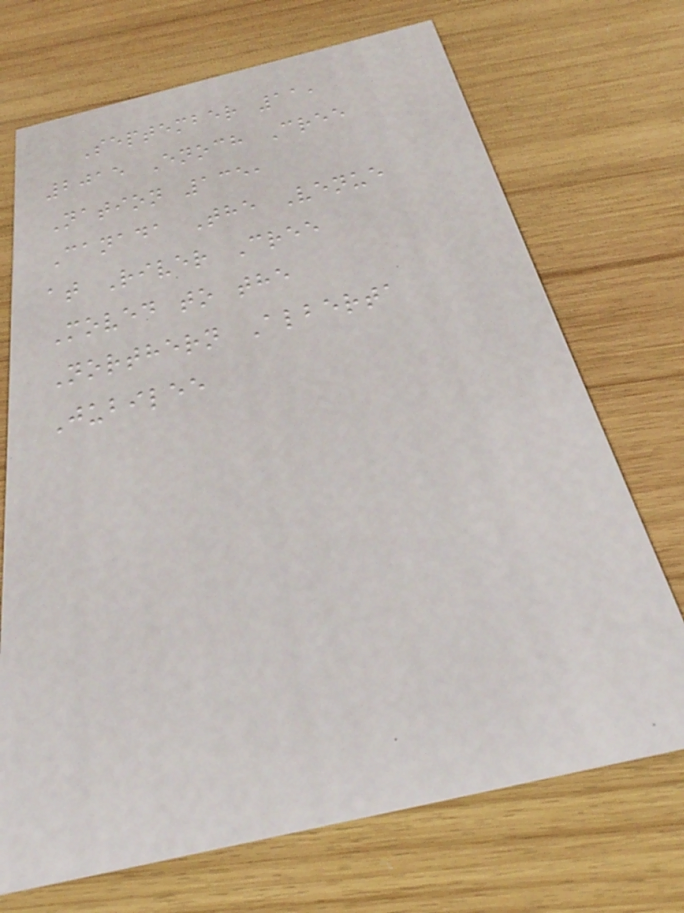September 11,
2015 Enoch Cree
Nation 135,
Canada The Venue
at River Cree
Moved to the
Northern Alberta
Jubilee
